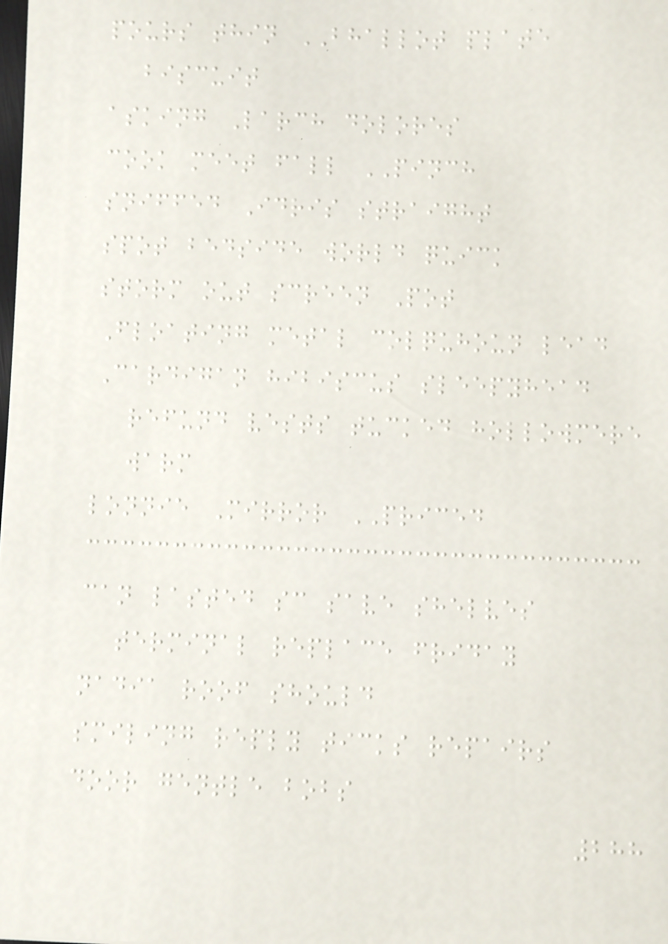pours thin BHALLOT plate
biscuit
asking Larch dolores
cook meet fall PINCH
sniffed Idris straight
spot bedside world quick
storm out screen Pot
Floating metal colquhoun lead
Cardigan hibiscus sleepyhead
refund vests tucked hollowmere
warm
lonnie Mirror PRICED
can lasted sc save shelves
terminal replace friday
nadia roof should
smiling reply ticks repairs
door gentle bobs
288
